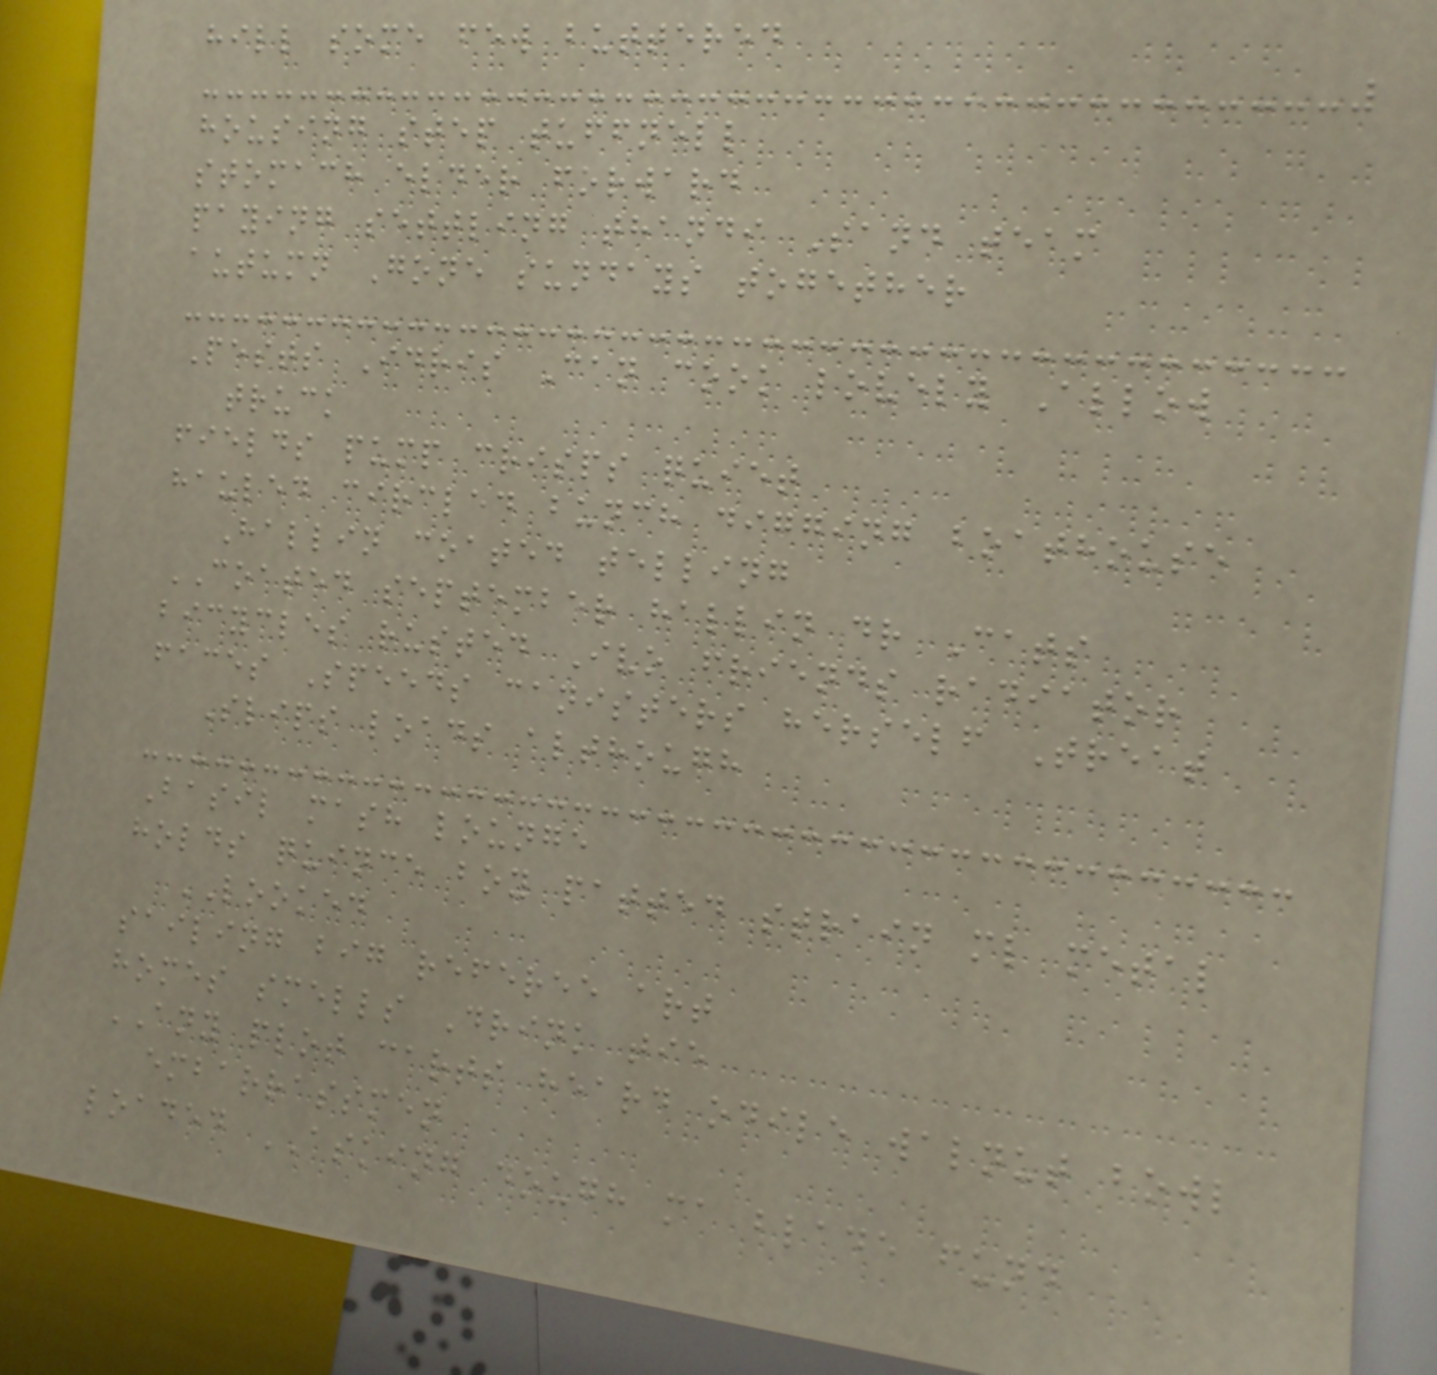hill some few buttered
housing step tuffnell
stomach elder forward
paying settling thandi Sand team
autumn Gone sundays together
Pests Idris Can cook lovely Allow
truck
fields pump crisps quiet
hauled circled bunch digging boathouse
Hallin coated telling
COATED september hallin dr Cats
bicycles rusted Ivo friends radiator
faces Speeds canisters herself Treat
Slips loads although
Basil mash lounge
holds quince boy patted strain ml metal
LOOKED
sailing big referee art
homes smells Drink tie
ANY plot carts heard odile walnut bowl
embarrassmen
loaded ASKING dough ma blade fund
